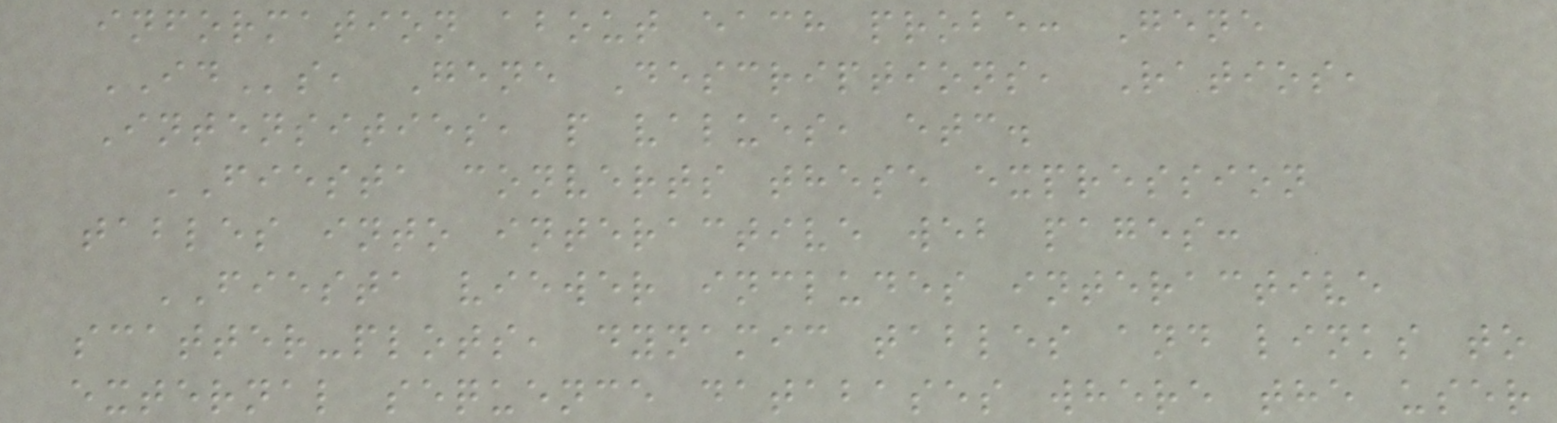information about each probe: Gene
IDs, Gene Descriptions, Ratios,
Intensities, p values, etc.
FIESTA converts these expression
tables into interactive web pages:
FIESTA viewer includes interactive
scatter-plots, dynamic tables and links to
external sequence databases where the user
